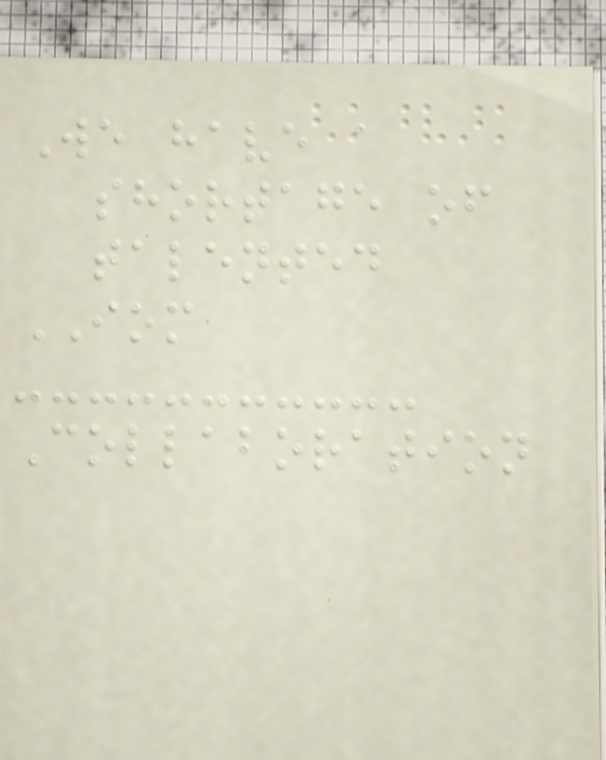We have a
shortage of
talented
IOM
Collaboration
